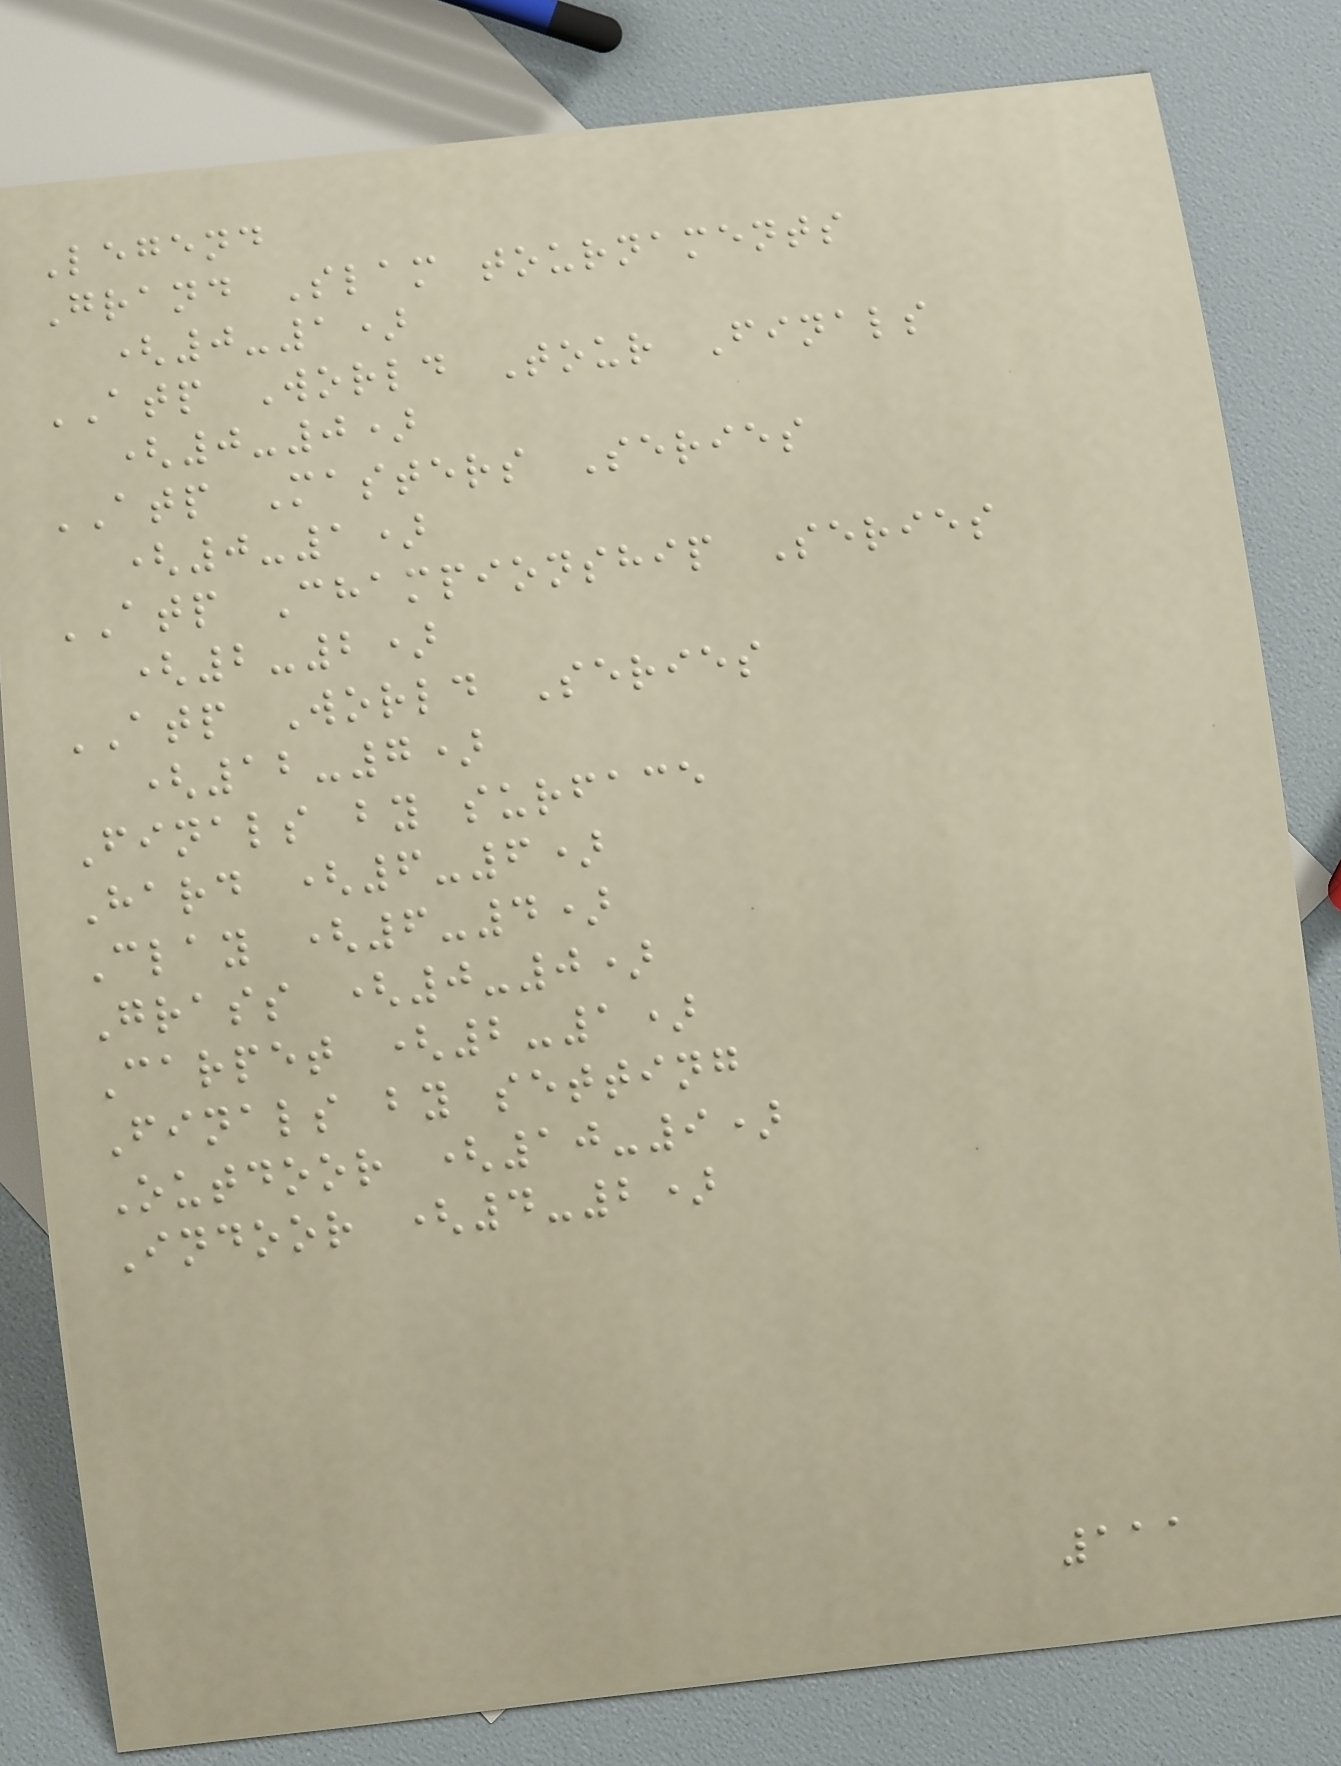Legend
Grand Slam tournaments
(0-1)
ATP World Tour Finals
(0-0)
ATP Masters Series
(0-1)
ATP Championship Series
(2-2)
ATP World Series
(12-7)
Finals by surface
Hard (6-6)
Clay (6-4)
Grass (0-0)
Carpet (2-1)
Finals by setting
Outdoor (10-9)
Indoor (4-2)
111
